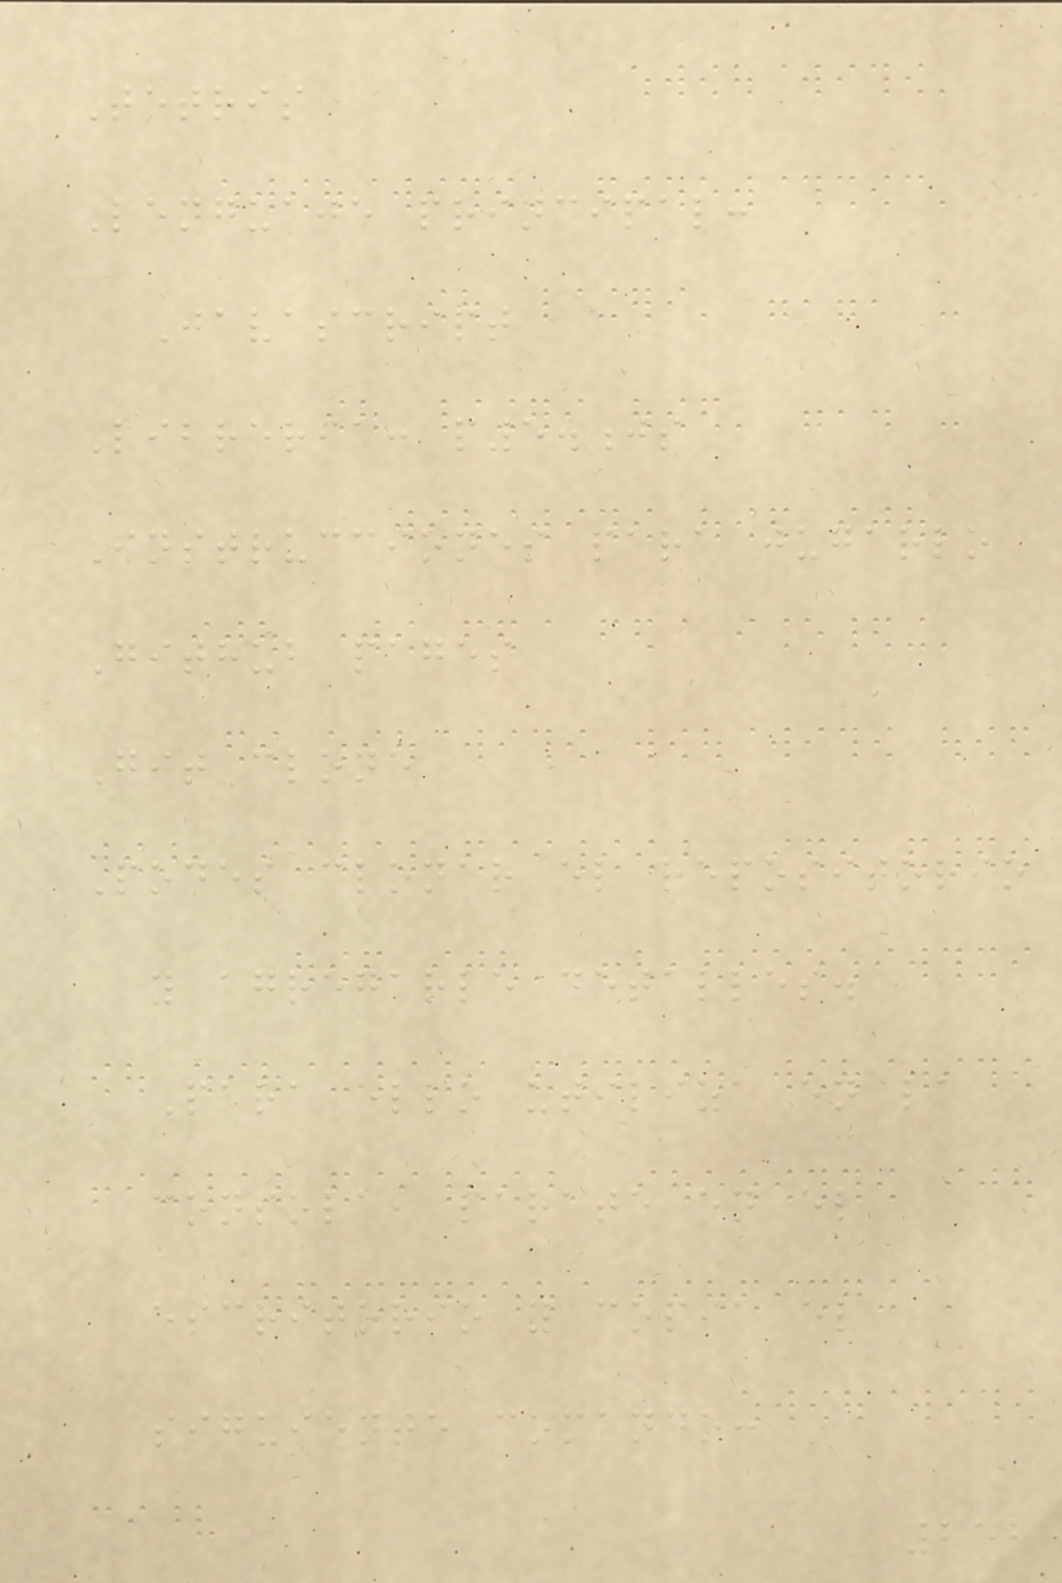Tetris
Lenguaje principal:
Javascript
Libreria: p5.js
Instrucciones para jugarlo
Github pages
Git clone
Podes clonar el repositorio
y agregarle detalles.
Para ello utiliza en la
consola, parate en el
escritorio y copia el
siguiente comando:
252
